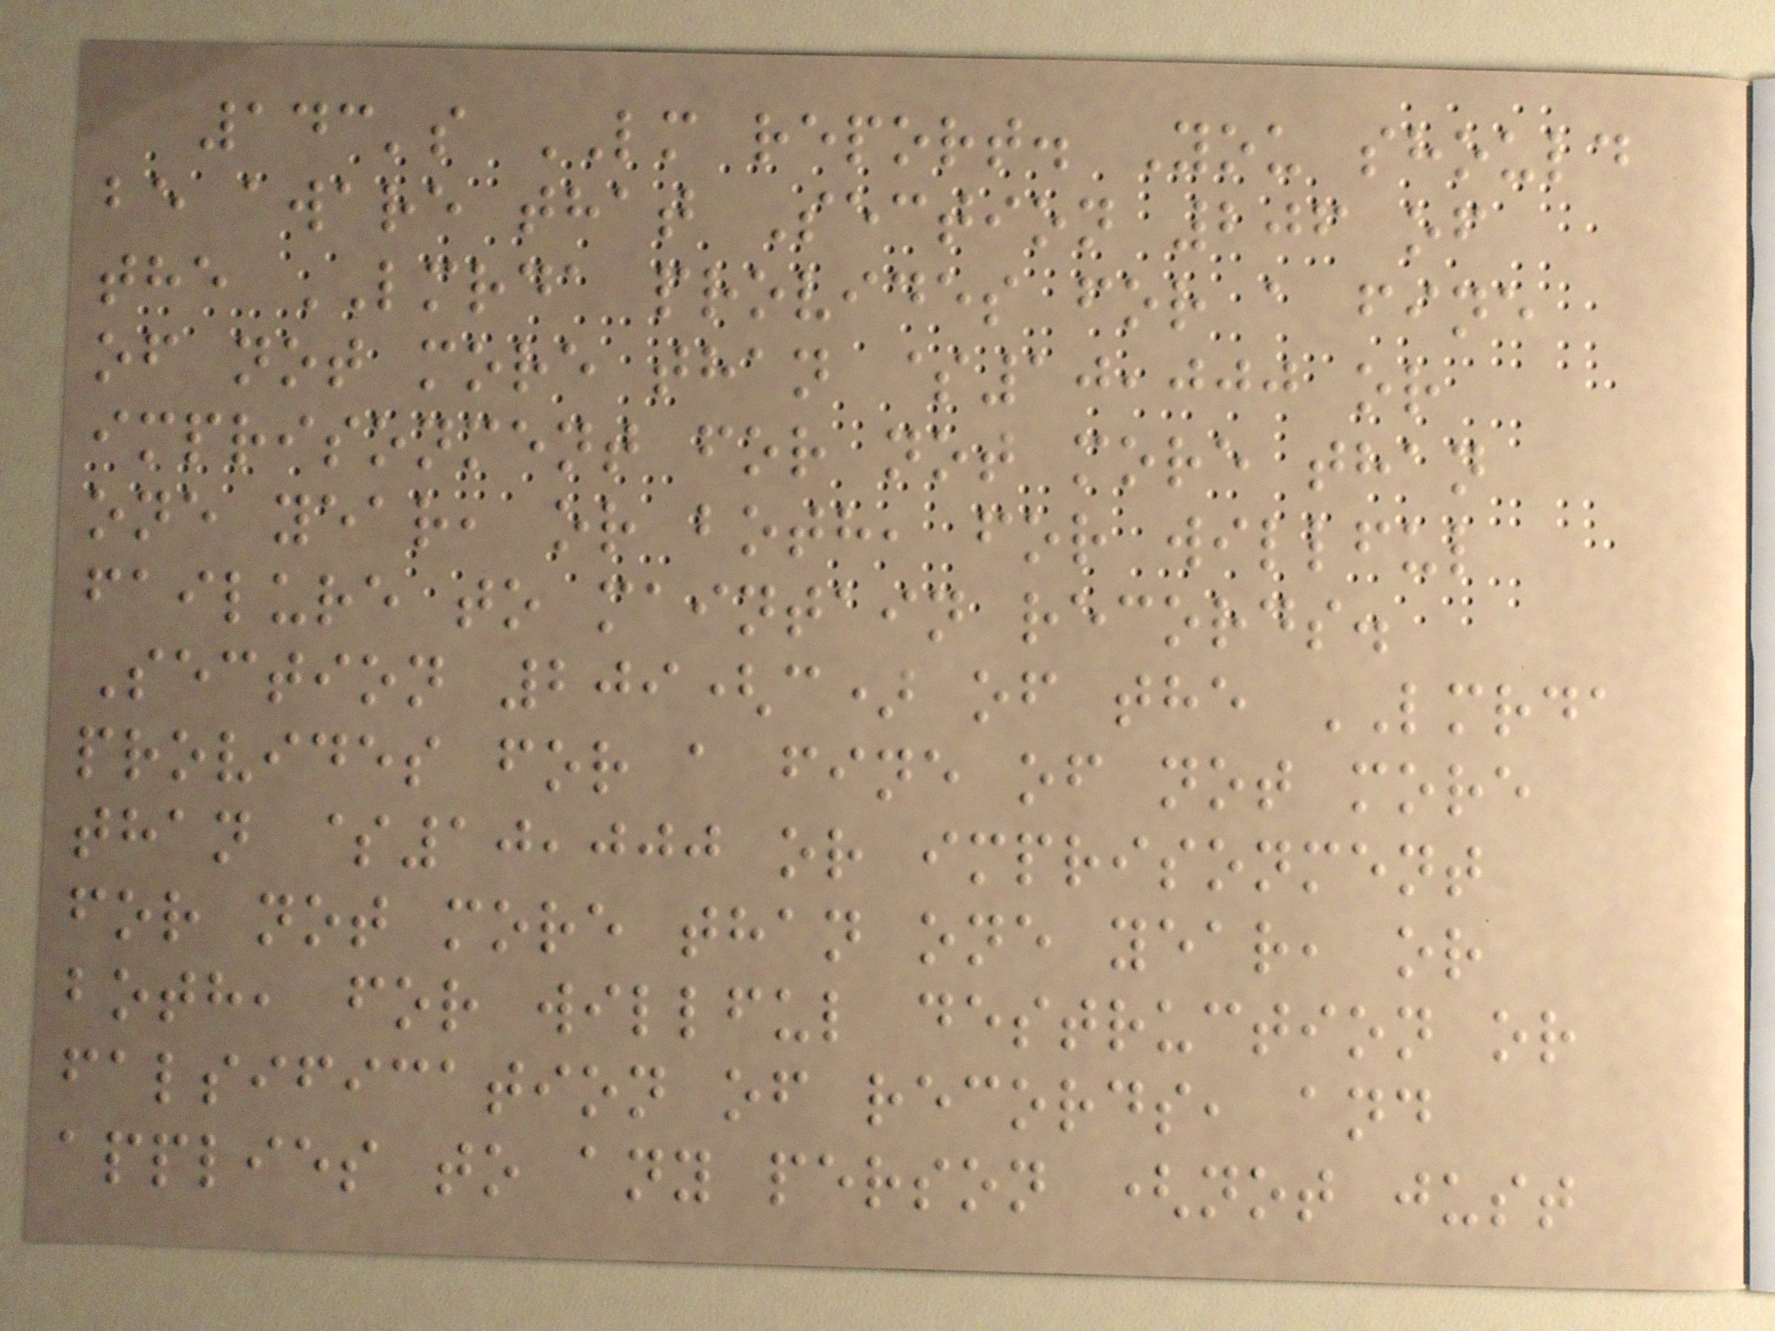143's LM report. You should
be aware that Section 206 of
the LMRDA provides for a fine
of not more than $10,000 or
imprisonment for not more than
one year, or both, for willful
failure to maintain records.
Section 209(c) of the LMRDA
provides for a fine of not more
than $10,000 or imprisonment
for not more than one year, or
both, for willful destruction or
falsification of records, and
applies to any person (not just
